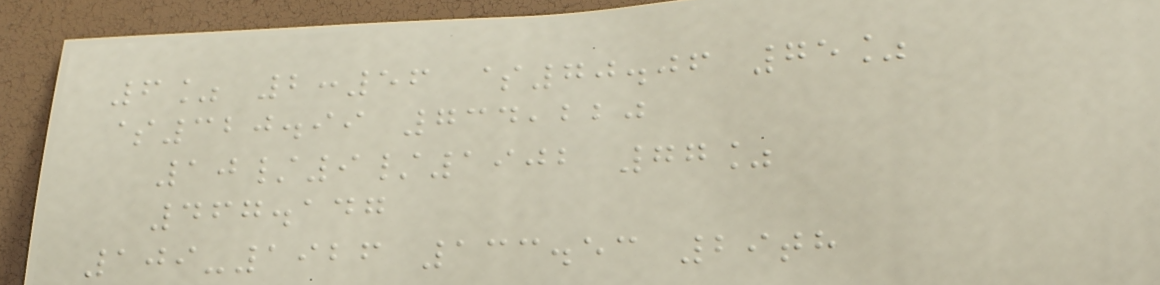6% 2:56 $70.06 75%
$320.99 734,220
10/9/1902 77%
467.147
109-1926 133.53 29th
